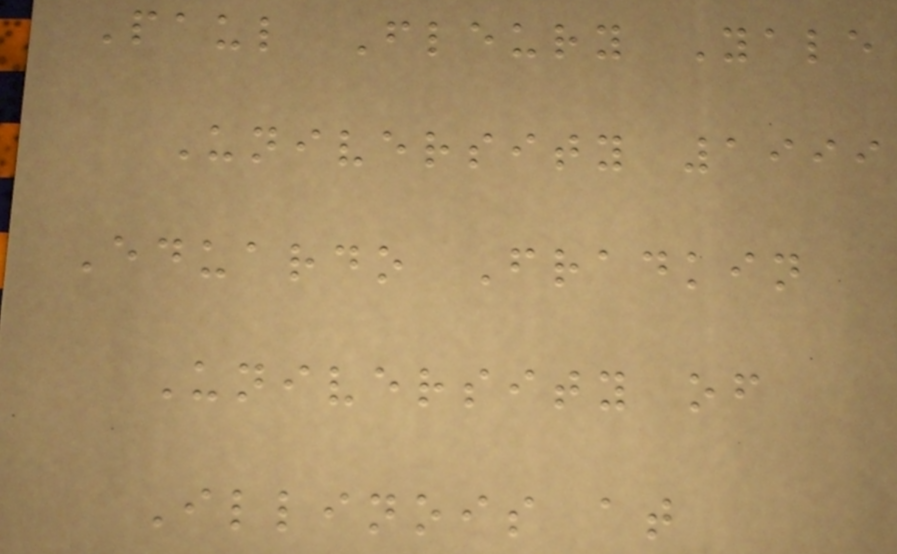Paul Fleury Yale
University 1999
Eduardo Fradkin
University of
Illinois at
